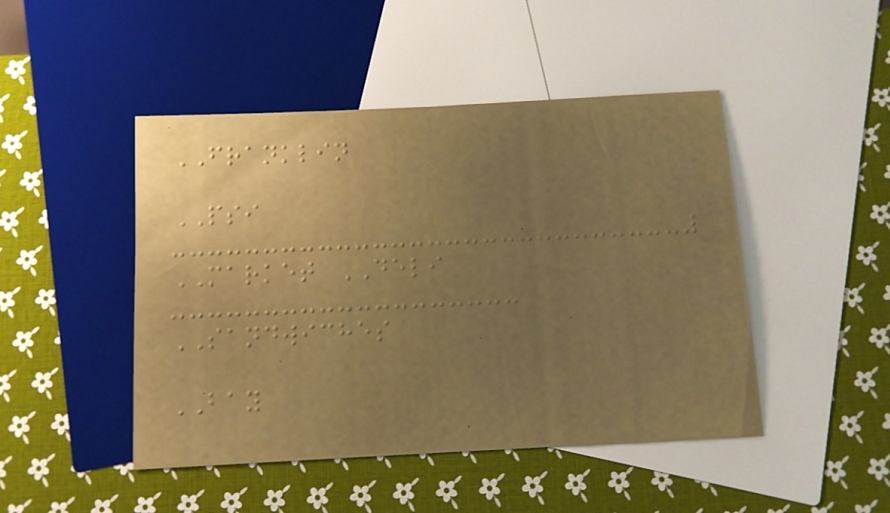FRANKLIN
PSI
MARKET DELI
SANDWICHES
BAY
